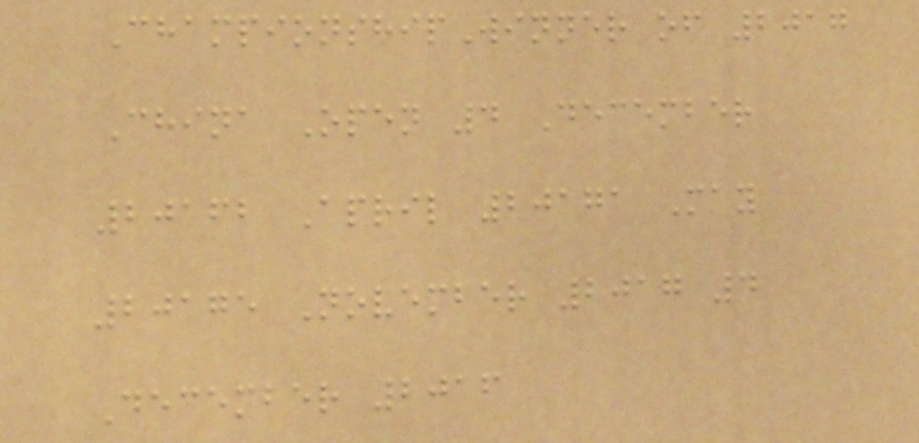ChampionshipWinner of 2017
China Open 4 December
20162 April 20171 May
20175 November 2017 4
December 2016
